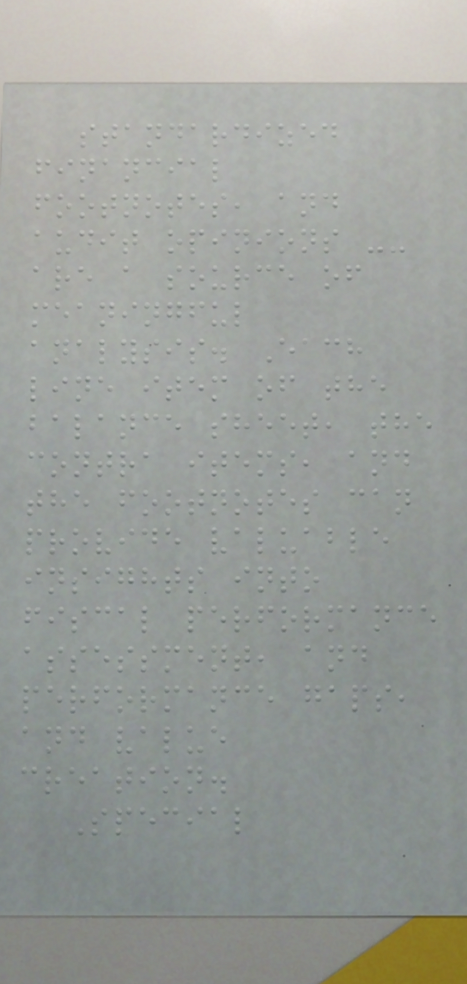standardized
financial
footnotes, and
audit opinions --
are a source of
meaningful
analysis. Each
line item of the
balance sheet, the
contra items, and
the footnotes can
provide valuable
insights into
fiscal performance
assessment, and
performance gaps,
and value
creation.
Special
